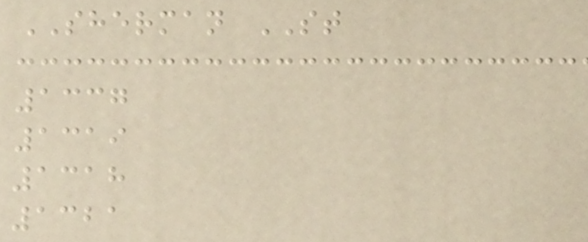SHERMAN ST
1337
1319
1318
1321
